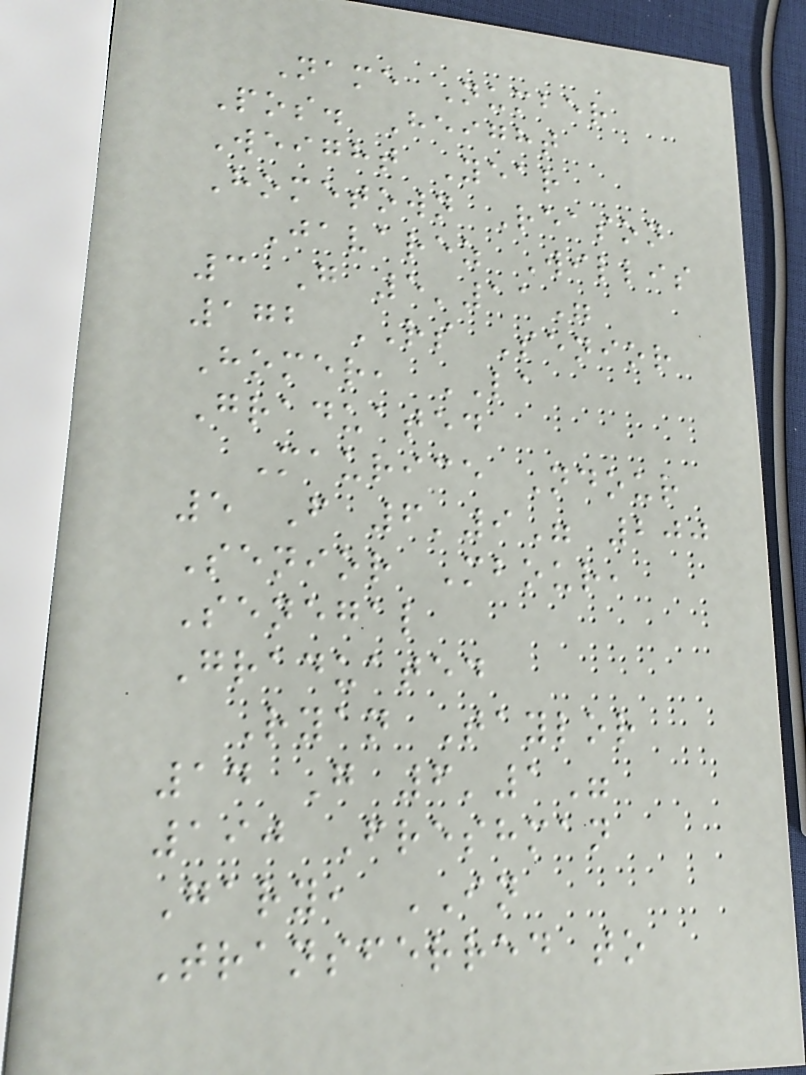Name Number
Pos. Height
Weight Year
Hometown Reason
Javarez Willis
3 G 5'11"
172 RS Senior
Homer, LA
Graduated
Maurice Ndour
5 F 6'9" 200
Senior Mbour,
Senegal
Graduated
Ryan Taylor
14 G 6'1"
190 Freshman
Gary, IN
Transferred to
